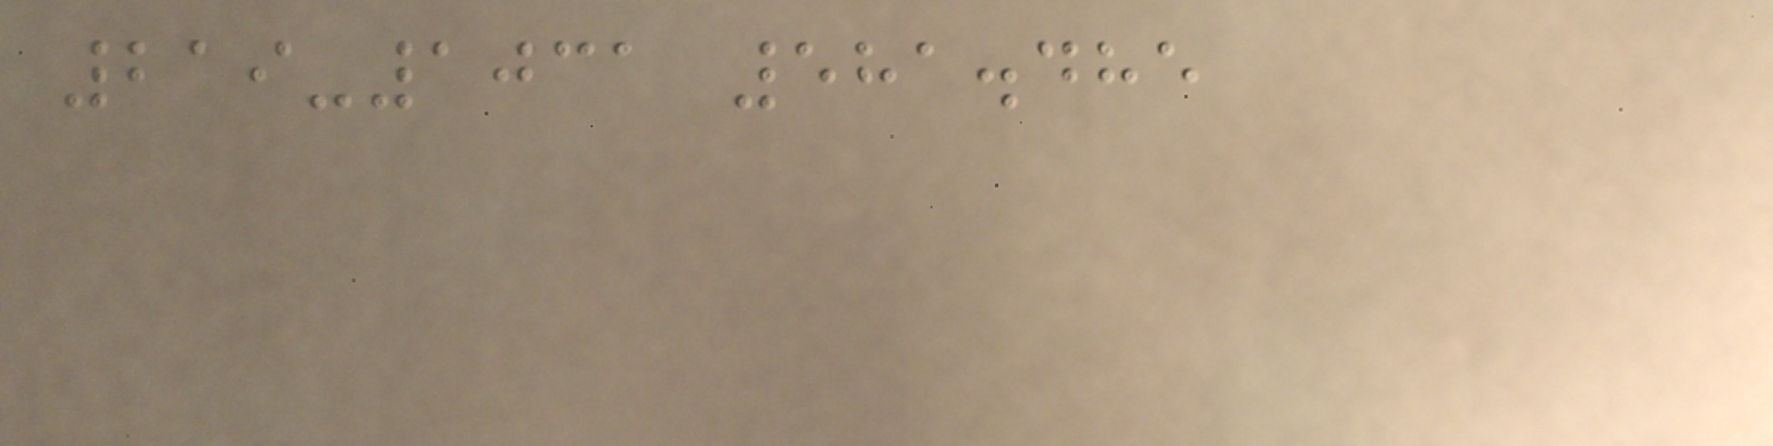219-1031 581.485
